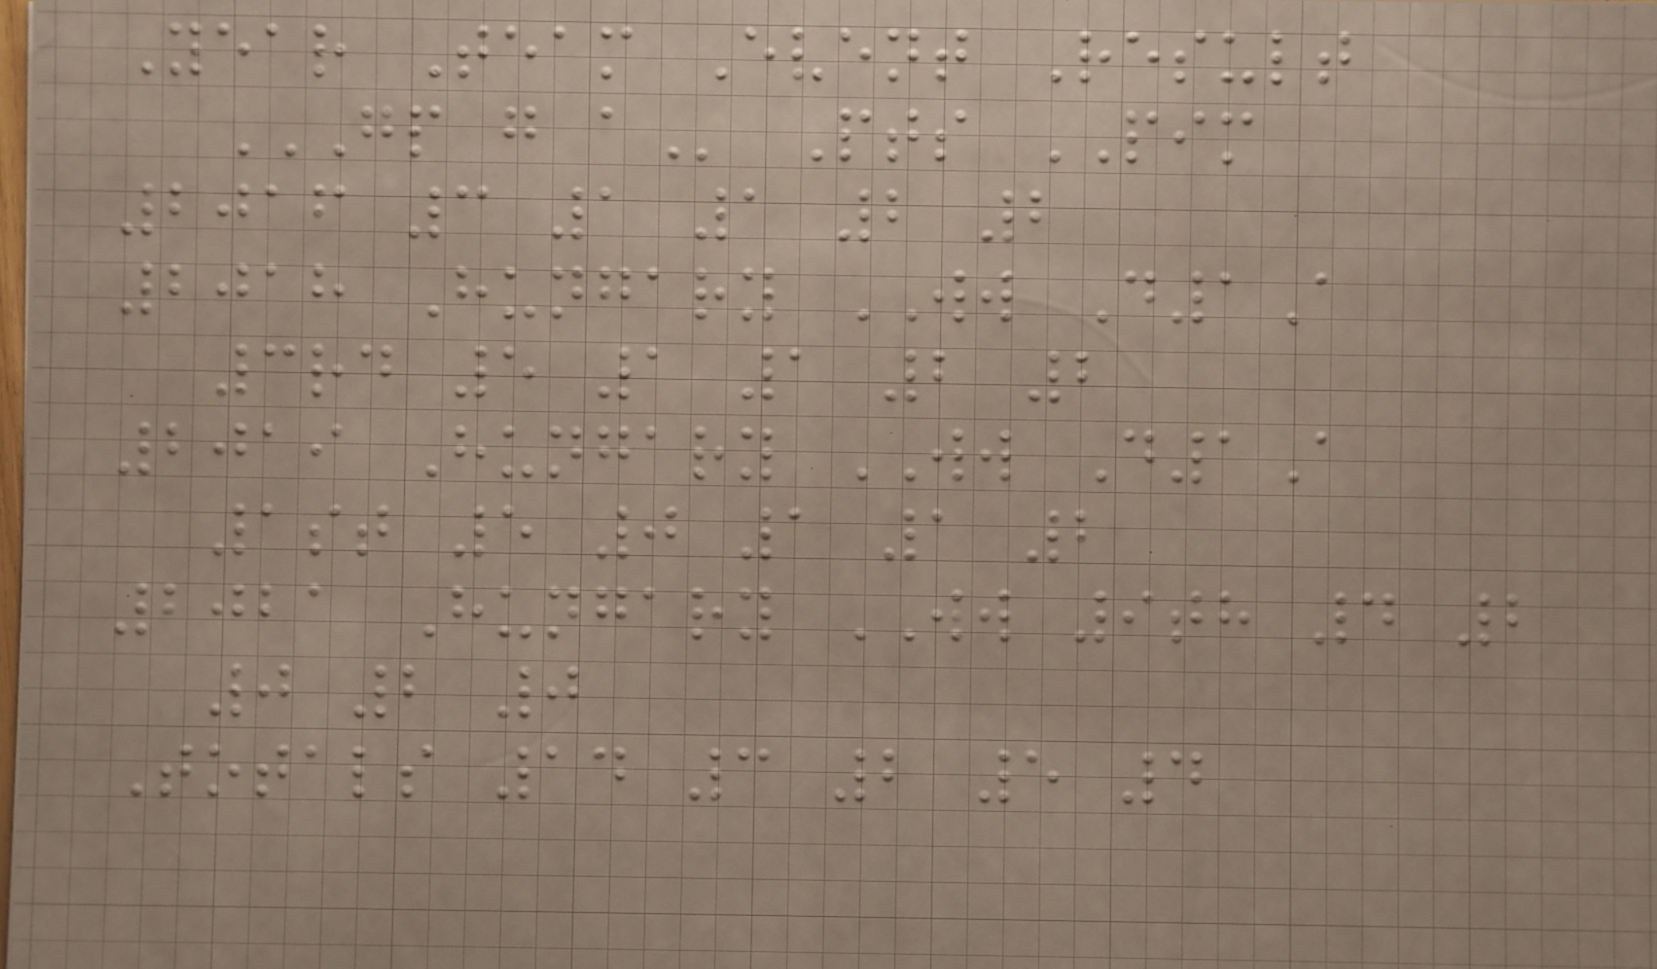Year Team Event Result
GP G A Pts PIM
2016 3 1 1 2 2
2018 Hungary WW D1A
3rd 5 1 1 2 2
2019 Hungary WW D1A
1st 5 0 1 1 2
2021 Hungary WW 9th 4 2
0 2 0
Totals 14 3 2 5 4
